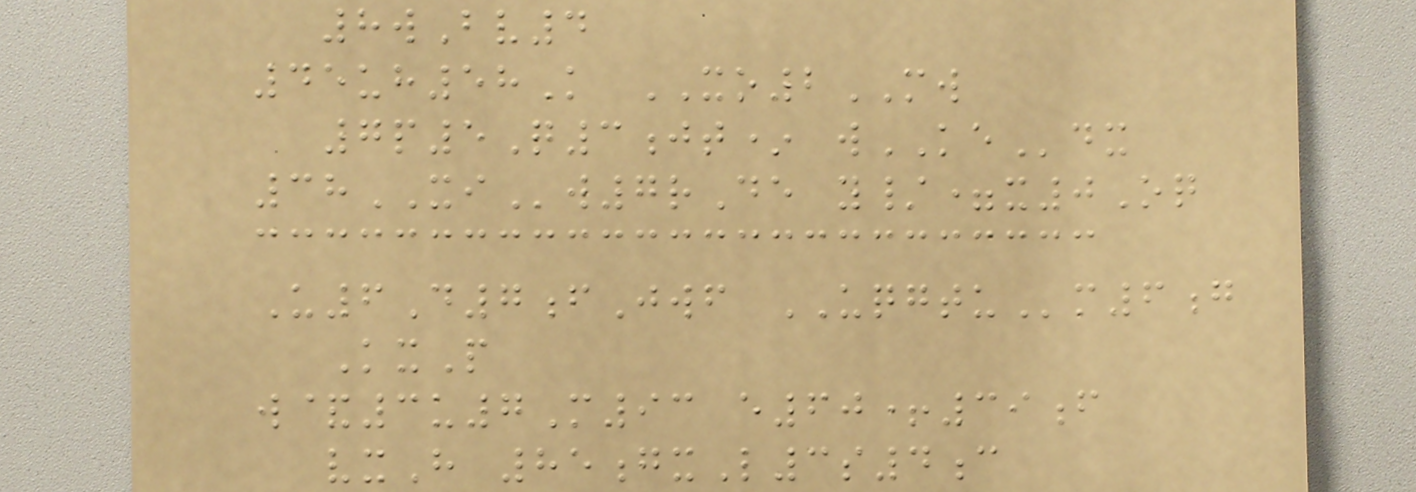8wBv4
45uh58K XO2MW
7p5Q3jt* wKEdx
38XIw7rDe y/=x0Oq
U6D7fJwf UQGTUm6g
KxP
w&3u7M93 e60+39f
vxH 85gxL3s4c
